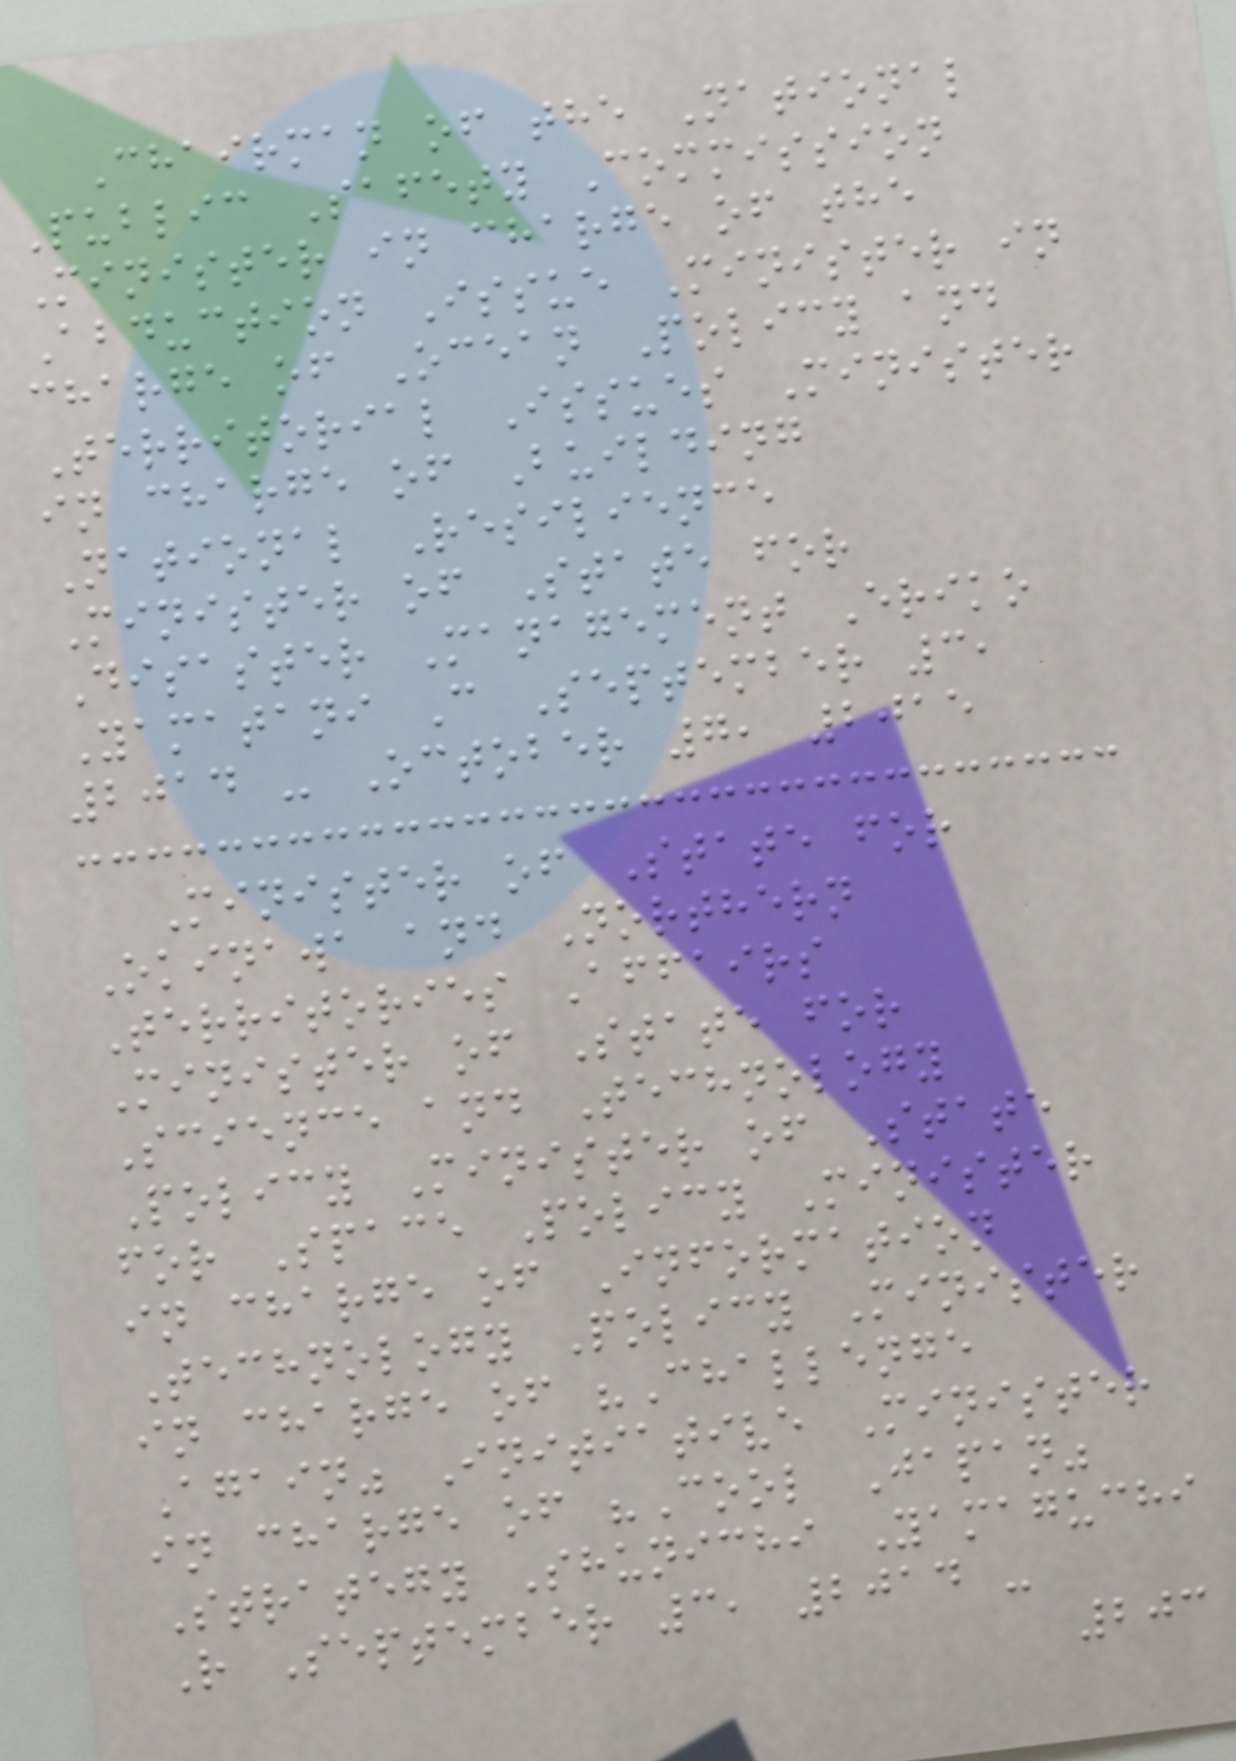Chairman of the National
Public Safety Commission
Minister in charge of the
Abduction Issue Minister in
charge of Ocean Policy and
Territorial Issues Minister
in charge of Building
National Resilience
Minister of State for
Disaster Management Eriko
Yamatani C September 3,
2014 - October 7, 2015
Minister of State for
Okinawa and Northern
Territories Affairs
Minister of State for
Science and Technology
Policy Minister of State
for Space Policy Minister
in charge of Information
Technology Policy Minister
in charge of "Challenge
Again" Initiative Minister
in charge of "Cool Japan"
Strategy Shunichi Yamaguchi
R September 3, 2014 -
203
